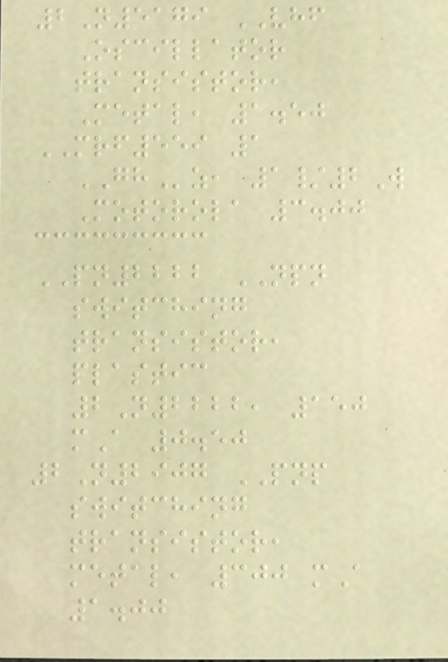2N5179 VHF
Oscillator
transistor,
Metal, 1.50
MRF559 1
GHz, 1/2W
Motorola 3.00
PN2222 NPN
switching
transistor,
plastic
2N2222, 150
mA 0.50
2N2907 PNP
switching
transistor,
metal, 300 mA
1.00
